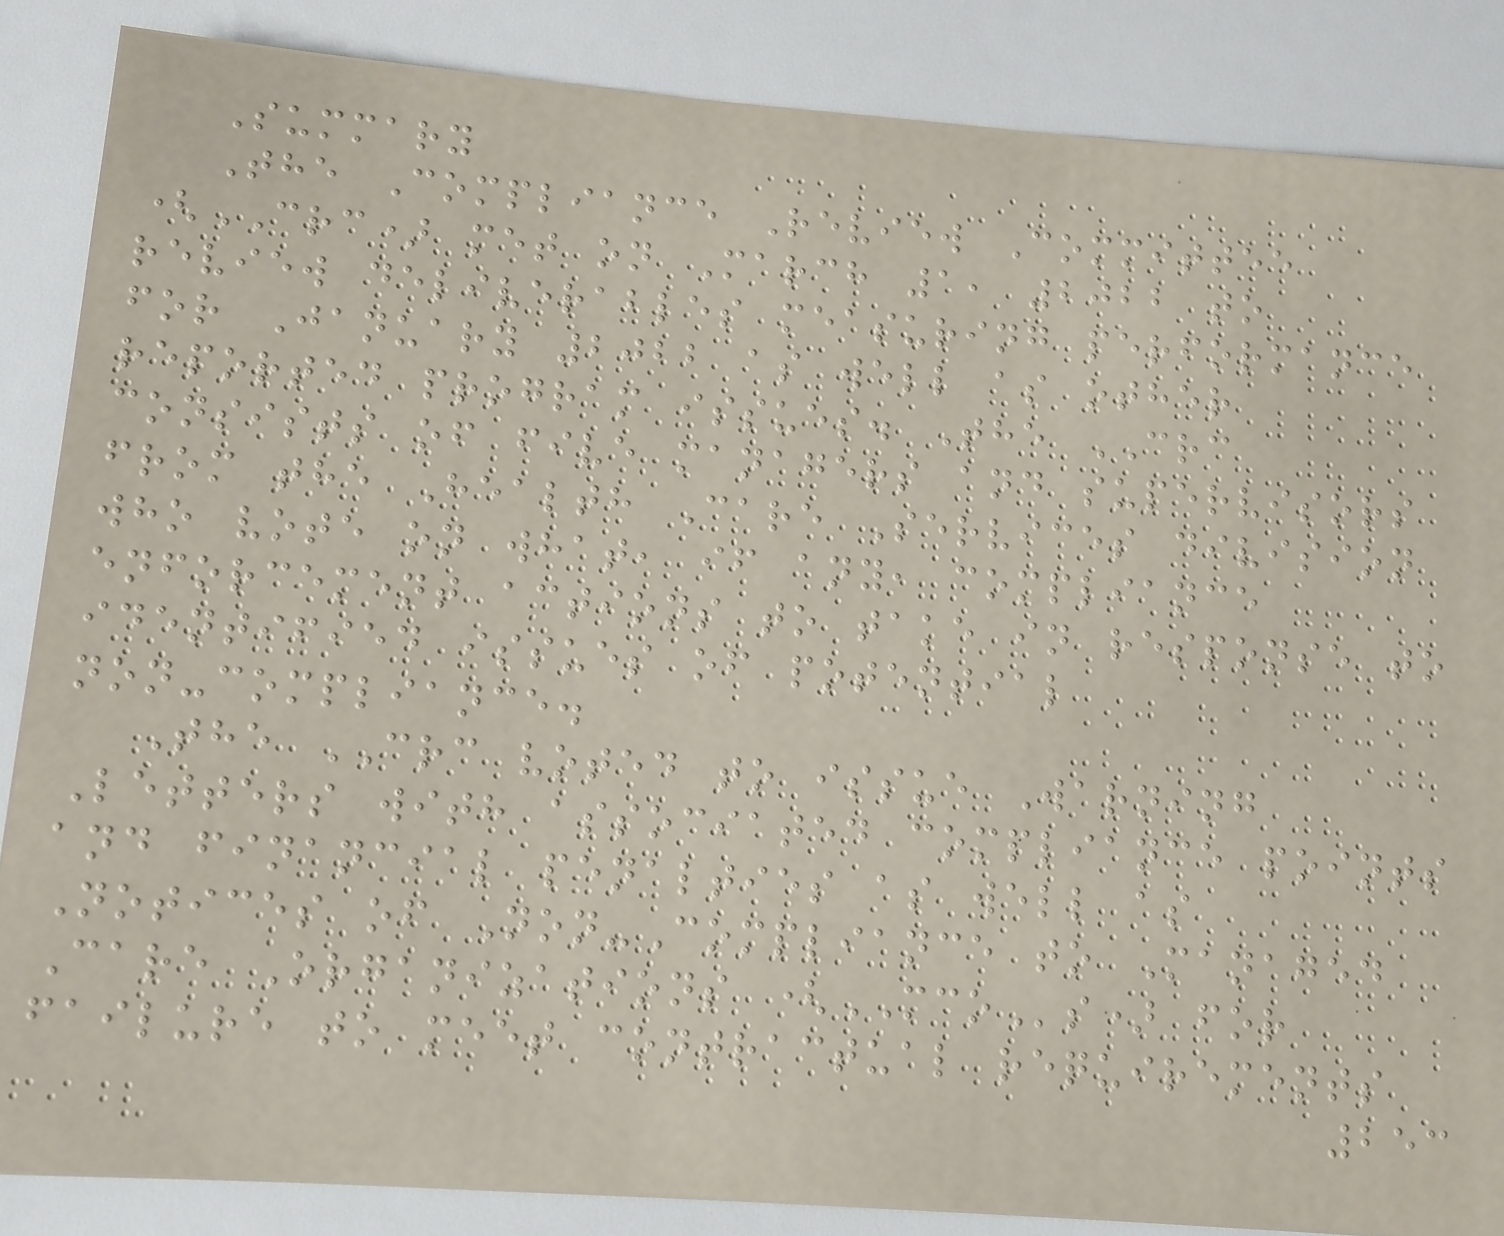Summary
The Compliance Review Committee
(CRC) met on March 1, 2022 to
review deliverables measuring performance
for January 2022 as well as other
reported program issues. The CRC
consists of five managers and supervisors
from the Health Care Services division
who vote on what, if any, compliance
enforcement actions to take in response to
identified issues of potential
non-compliance.
The CRC voted to issue Warning
Letters with associated compliance points
and financial penalties as well as
Notices of Non-Compliance to Managed
Care Organizations (MCOs) for
failure to meet contractual requirements
253
